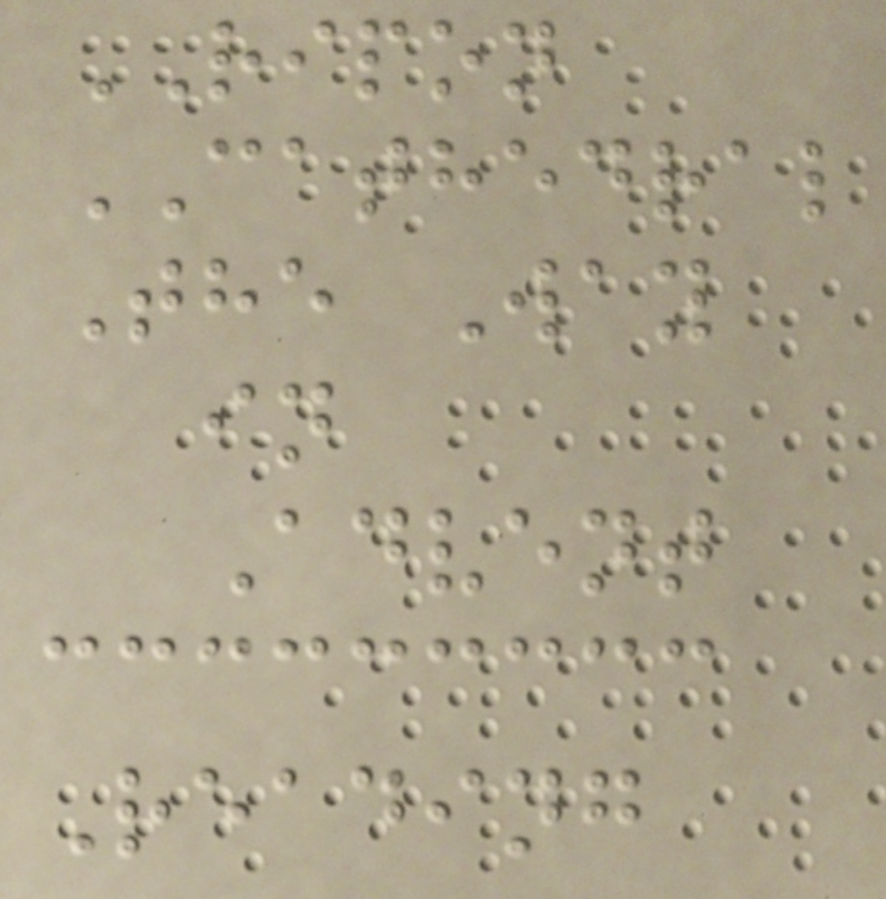RIPON
CATHEDRAL
The Way
in
Advent
Reading
